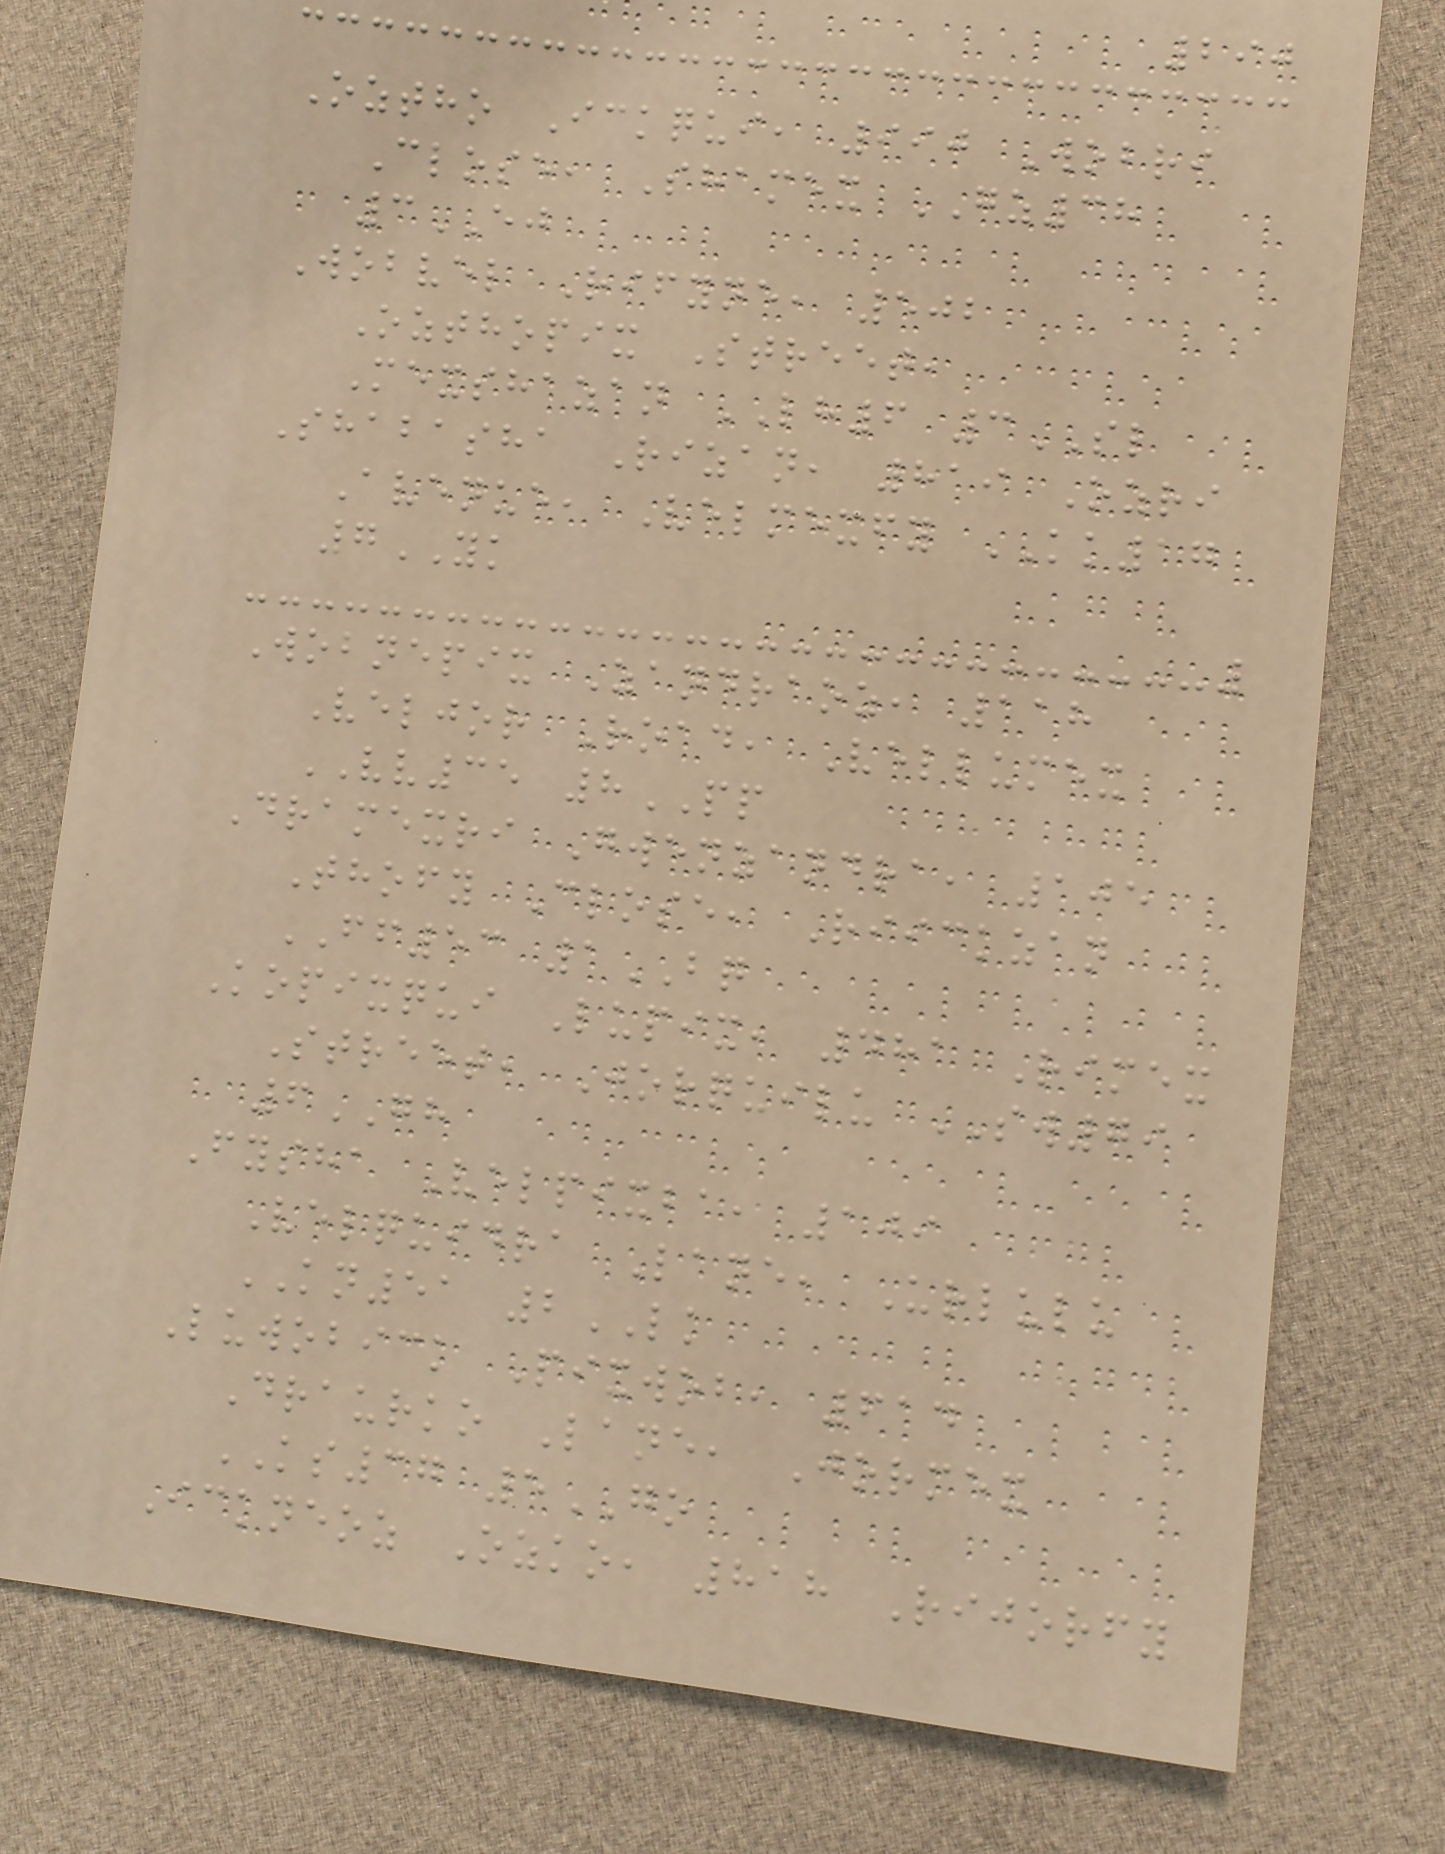290
Oztho Ickqui, 990 Wobri
Close, Shamex GZ38
3EJ
Wobvel Rifyne, 502
Ozthopix Street,
Mexshazan LH6 3SL
Shabasha Rizan, 819 Ozri
Avenue, Velmexfy KK17
7YK
Wobnepix Zandraoz, 118
Veljor Road, Vellumex
VV35 8PP
Dramexri Gwenzandra, 105
Thofy Close, Riickzan
FF53 1BQ
Kopixqui Lupix, 481 Rimex
Street, Jorquilu SW79
6GH
Fysha Velpixba, 109
Velquidra Lane, Urlulu
KN51 2LK
Luwobick Pixwob, 614
Draurko Lane, Jormex
KS37 5GO
Ickneoz Ozko, 818 Rijorfy
